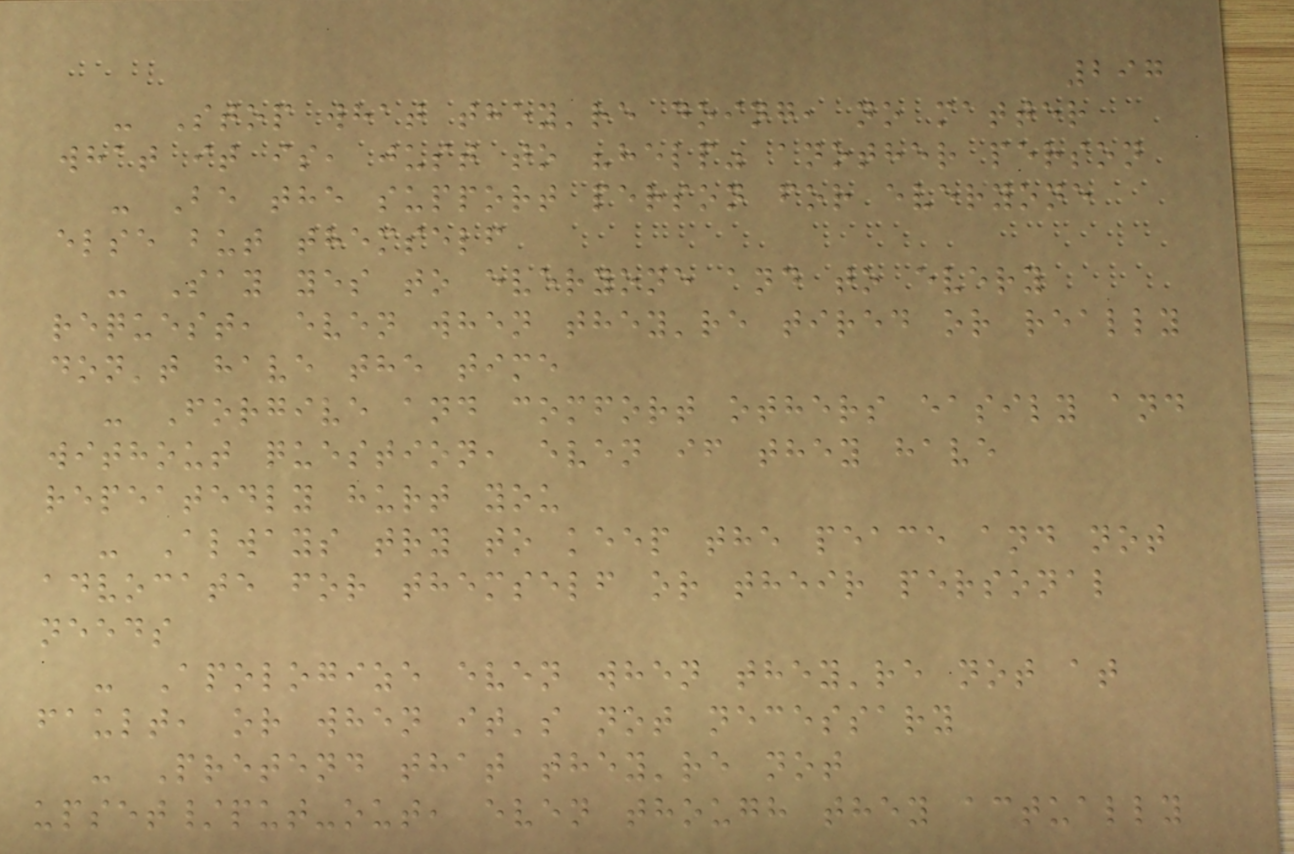297
- Stop what they're doing, no matter
what it is, just to "help" another person
- Be the support person for everyone
else but themself
- Say yes to everyone and to every
request, even when they're tired or really
don't have the time
- Forgive and comfort others easily and
without question, even if they have
repeatedly hurt you
- Always try to keep the peace and not
advocate for themself or their personal
needs
- Apologize even when they're not at
fault, or when it's not necessary
- Pretend that they're not
upset/put-out, even though they actually
